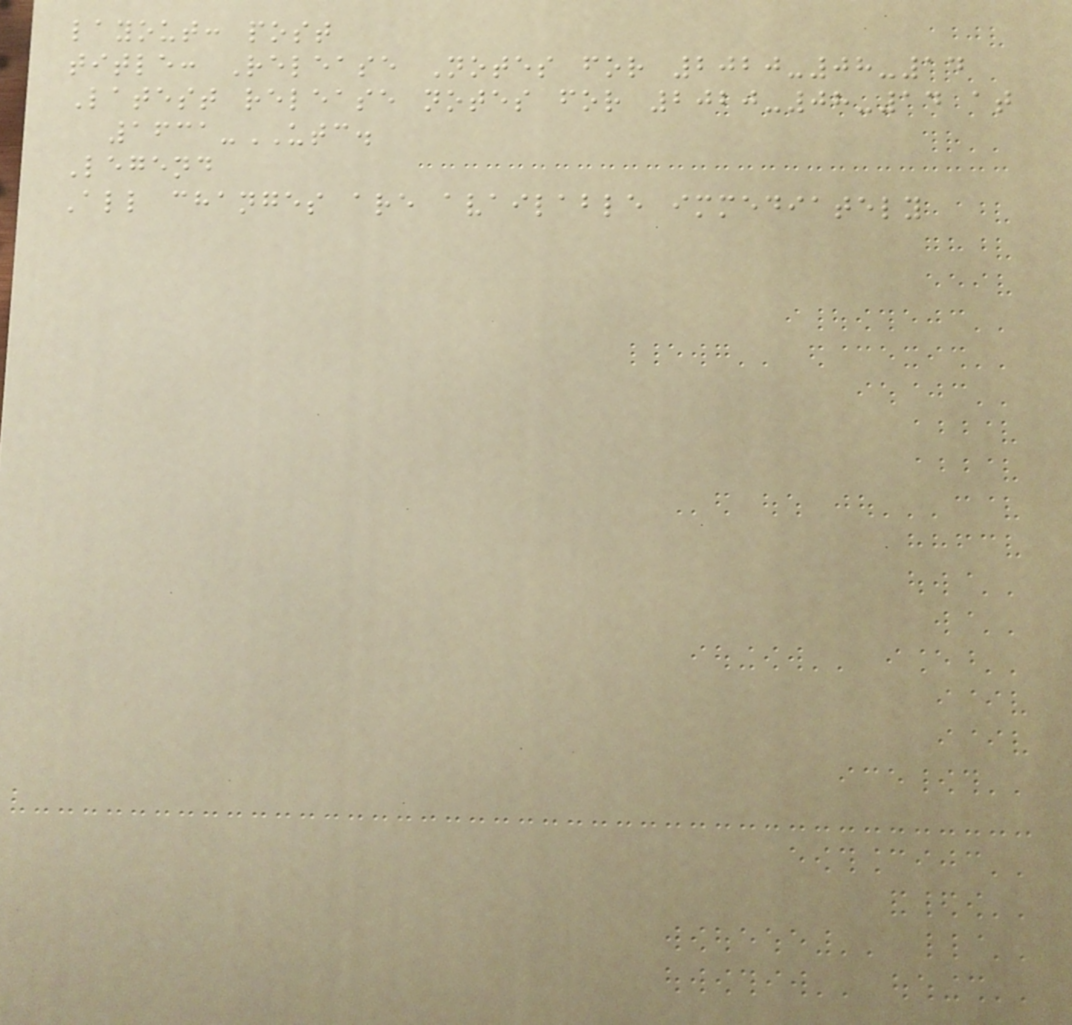layout: post
title: Release Notes for 2020-08-14
Latest release notes for 2020-08-14 at
1631-UTC.
Legend
All changes are available immediately
